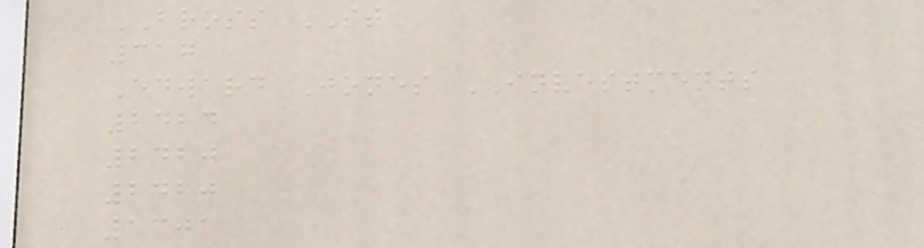BROSS ST
317
Edward Jones INVESTMENTS
2424
2420
2420
1301
